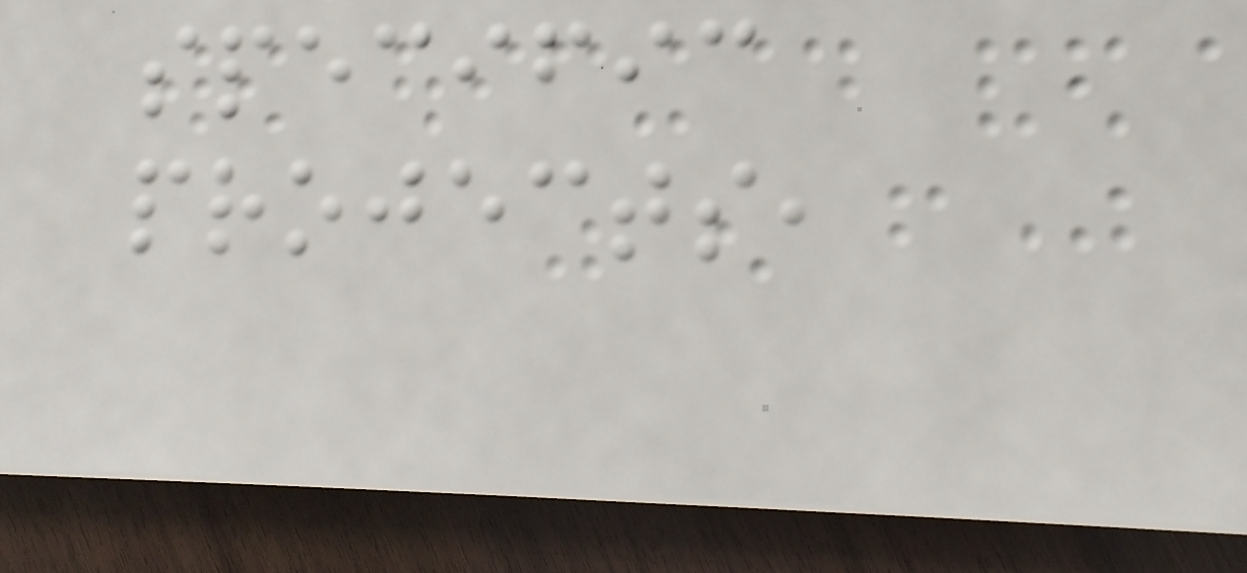specific
projects,
